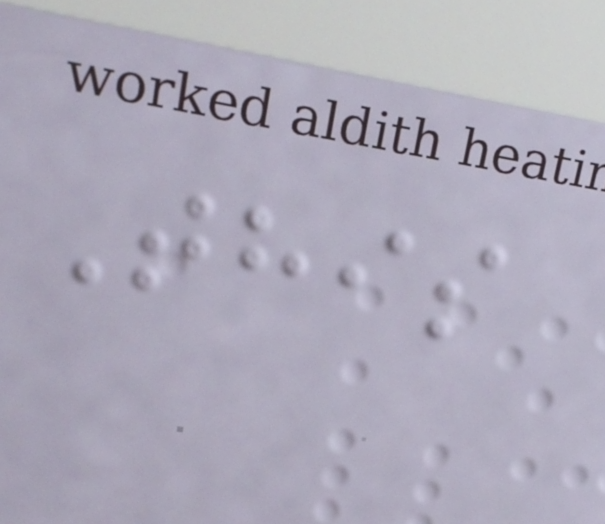This
